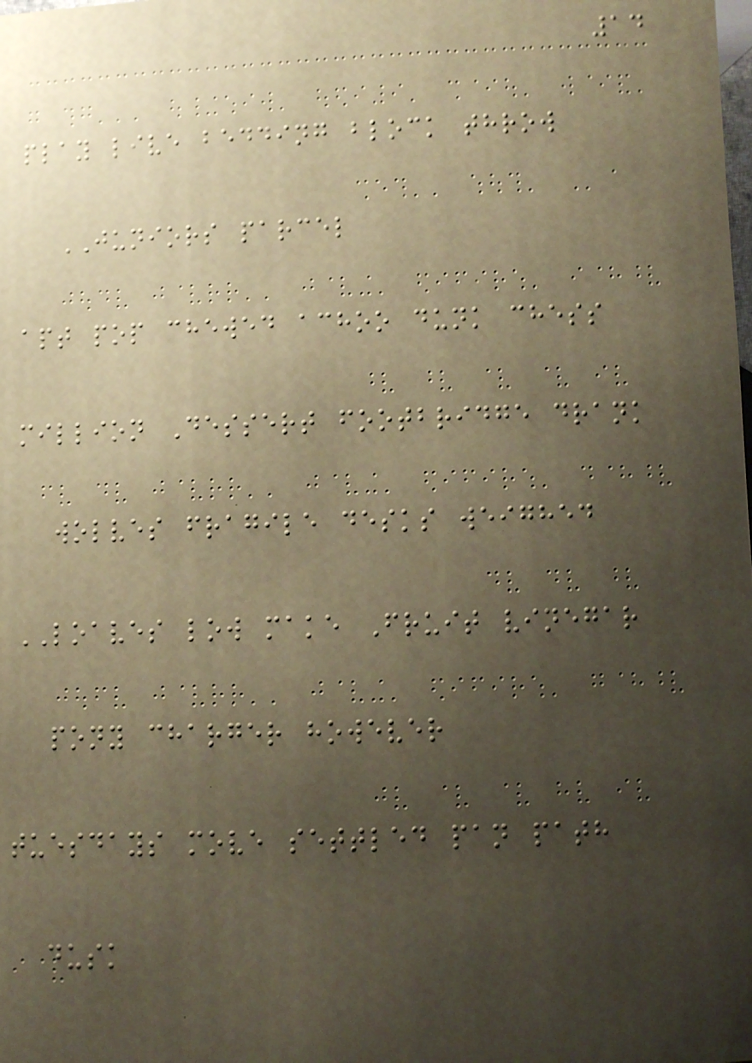14
play live bedding block throw
JUNIORS parcel
apt pop chewed achoo dunk chess
million Dessert footbridge drank
wolves fragile desks weighed
LOAVES low make Fruit vinegar
pony charger however
tuesdays move settled pan path
dusk
